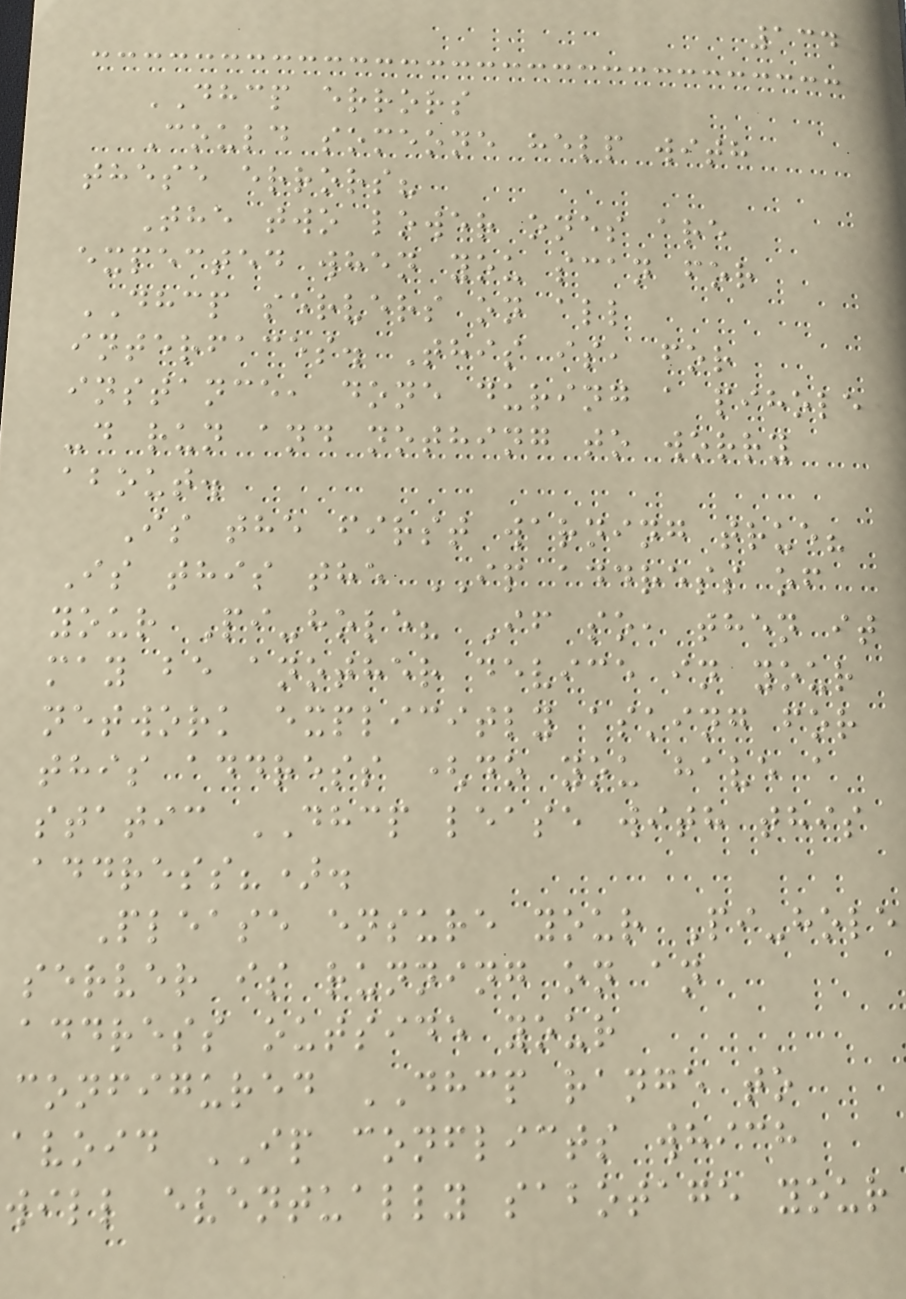134
DHCP errors
Could someone help with
these errors?
The two lower ones are
expected when you scan for
DHCP servers on all
interfaces. This is, for
instance, done during a pihole
-d run and nothing to worry
about.
Is the first warning true?
Is this the IP address of
your Pi-hole? If so, then it
may be another device in your
network explicitly asking for
this address (do you have a
static DHCP lease with this
address?).
Please ensure your Pi-hole
server is running on an
address outside your
configured DHCP range to
avoid IP conflicts which
will eventually sabotage your
